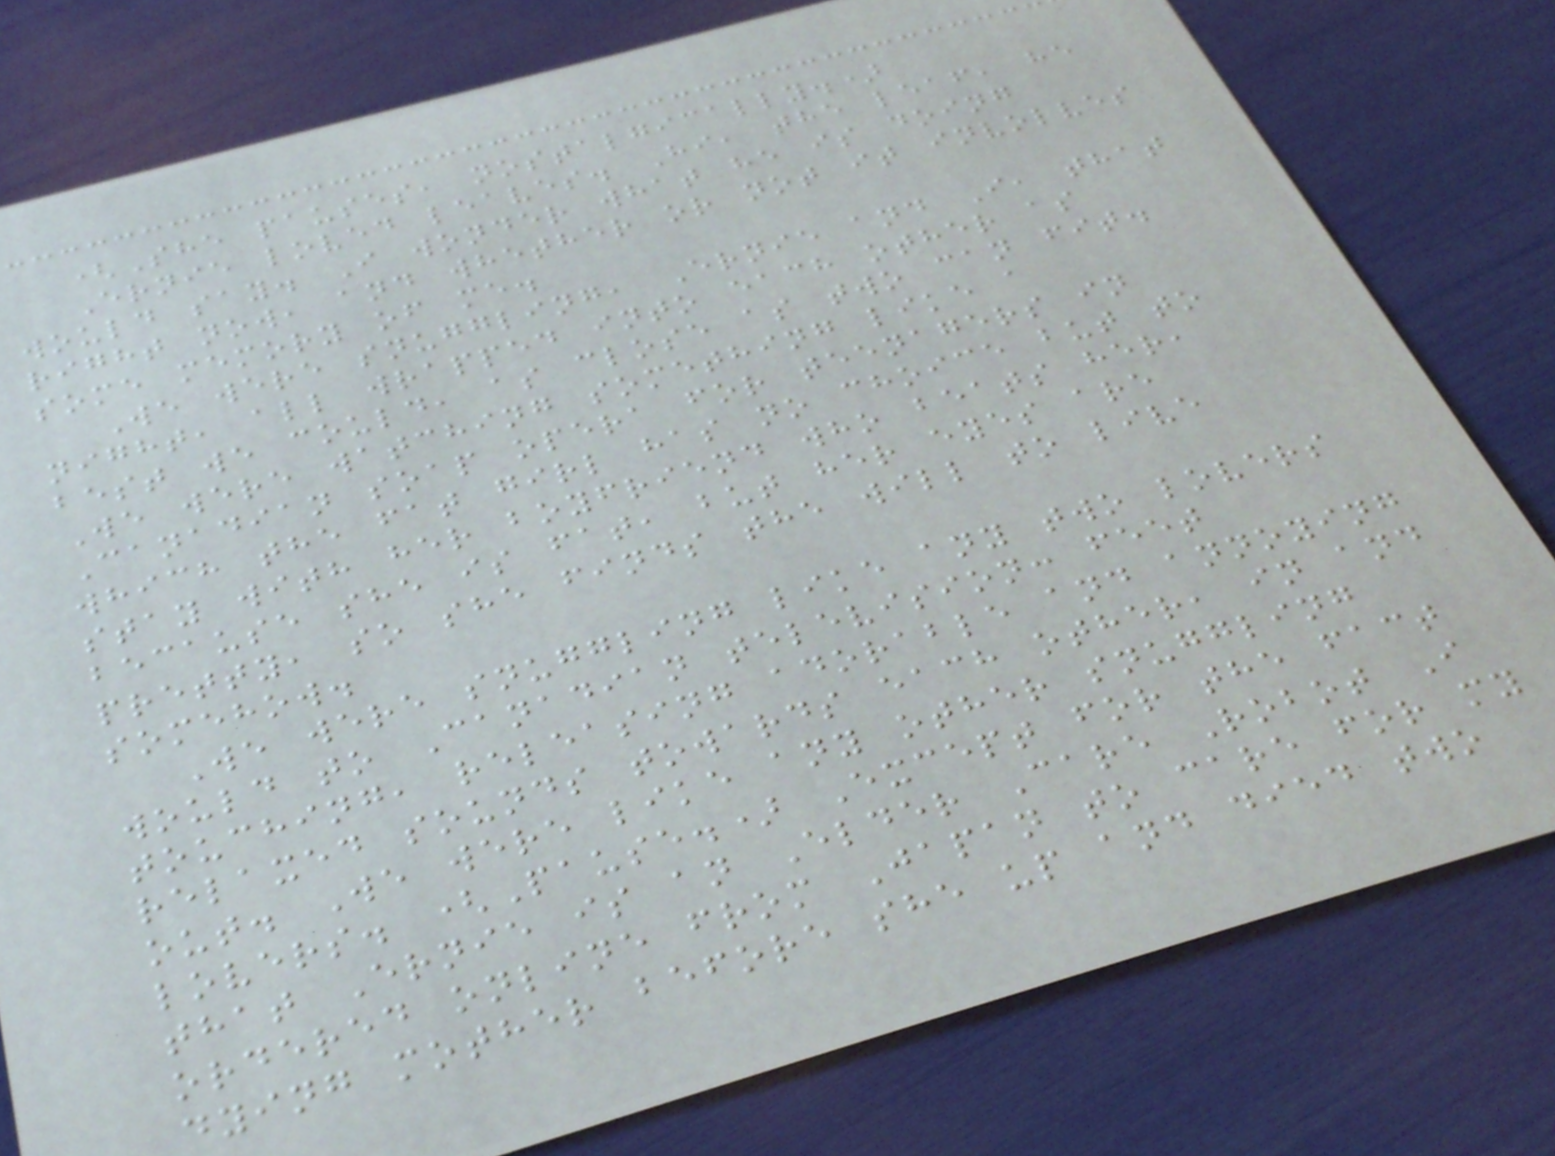(She pauses, nostalgically.)
Ernie loved leaves. Hi, the leaf, he
would say. I wonder what he is doing
right now, and whether or not it involves
some memory of me.
We were snuggling, Ernie and I, that
night, all wrapped into each other as
best we could, as close as two can fit.
We were watching something like a
Canadian soap opera for teenagers in
which the fat girl has no choice but to
stay with her boyfriend who beats her,
because she is fat, but her eyes are
pretty, so she finds the will to live
somehow.
We were snuggling like any two lovers
would to Canadian television: feet
touching, releasing adorable and annoying
relaxed sounds towards each other, in and
out. We were like any other snuggling
lovers. (Pause.) Except for the fact
that Ernie is an Elder Care Robot I
ordered online from Japan to care for my
dying mother before she up and died two
